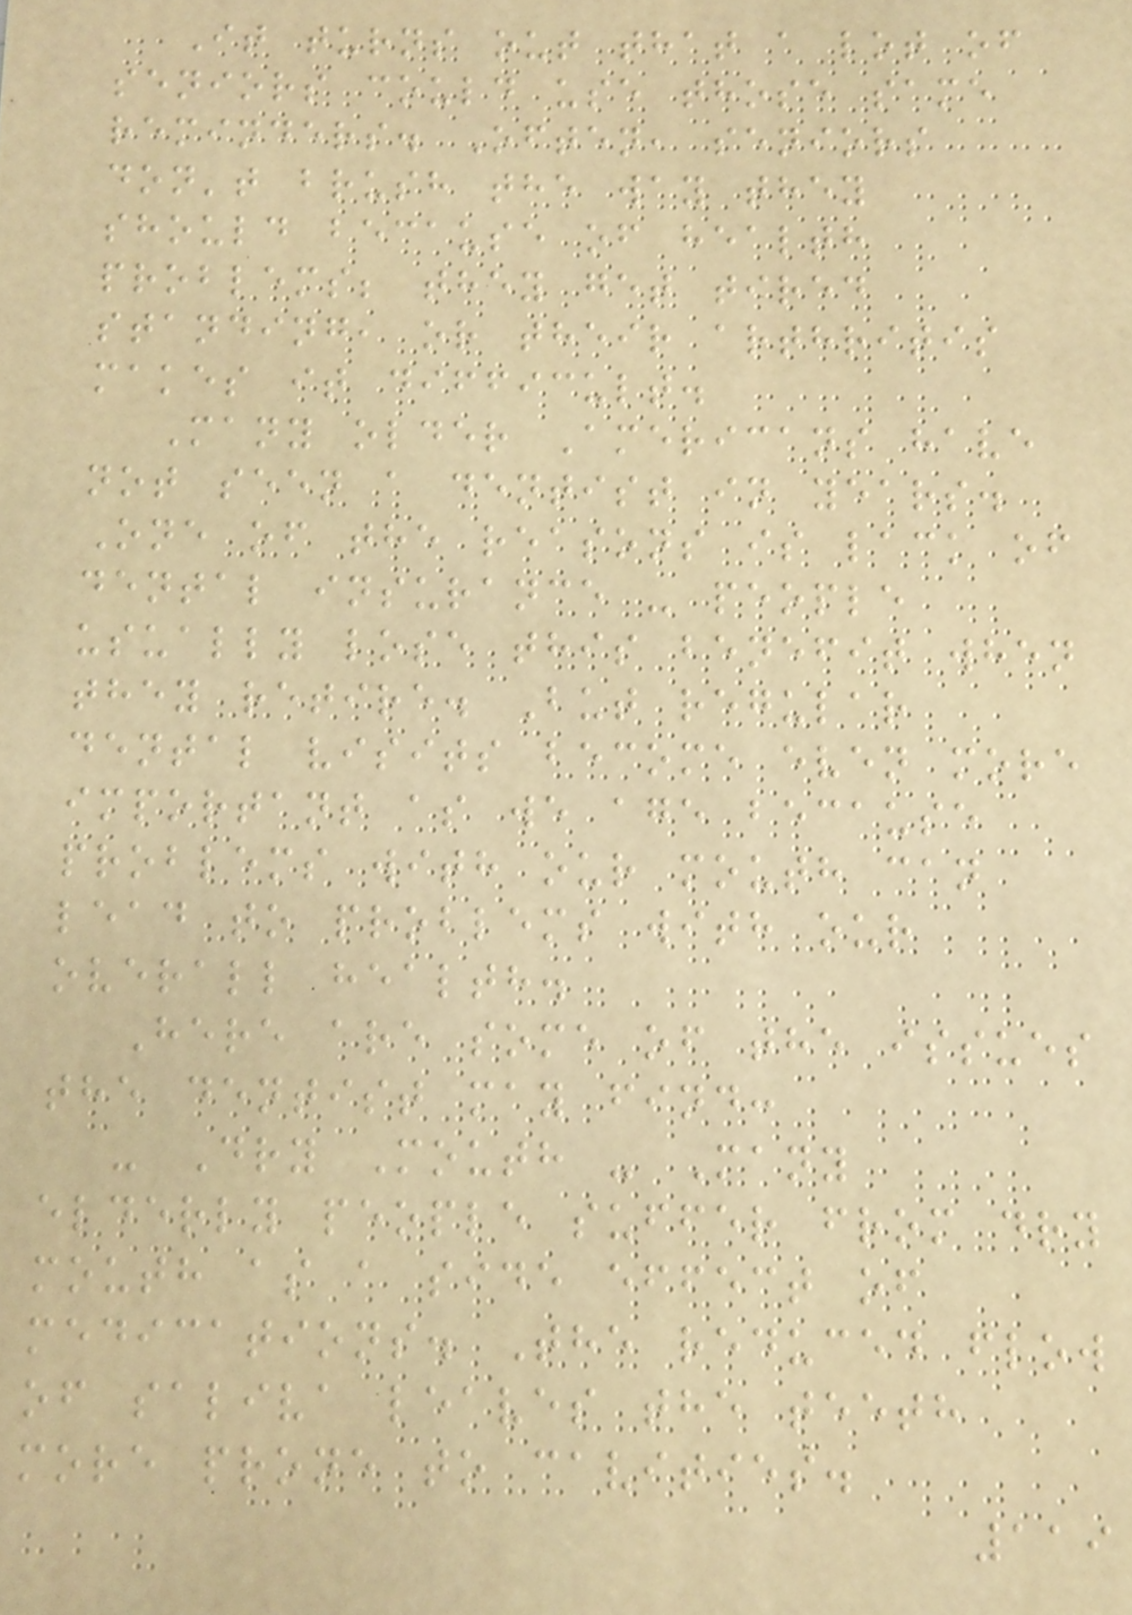It turns out that a lot of
seniors could use those same
reminders. Often, seniors
don't brush the way they
should because of health
problems; they get tired
standing, or their arthritis
makes it difficult.
Many older Americans have
not seen a dentist in years.
One of the reasons is lack of
dental insurance - people
usually lose this benefit when
they retire. But regular
dental visits become even more
important as we age because
problems with our mouth can
lead to problems with our
overall health.
Here are some of the issues
the dentist may find:
- Dry Mouth - Many
elderly people suffer from dry
mouth as a side effect of
medications. The reduced flow
of saliva leaves the teeth
more prone to cavities.
119
